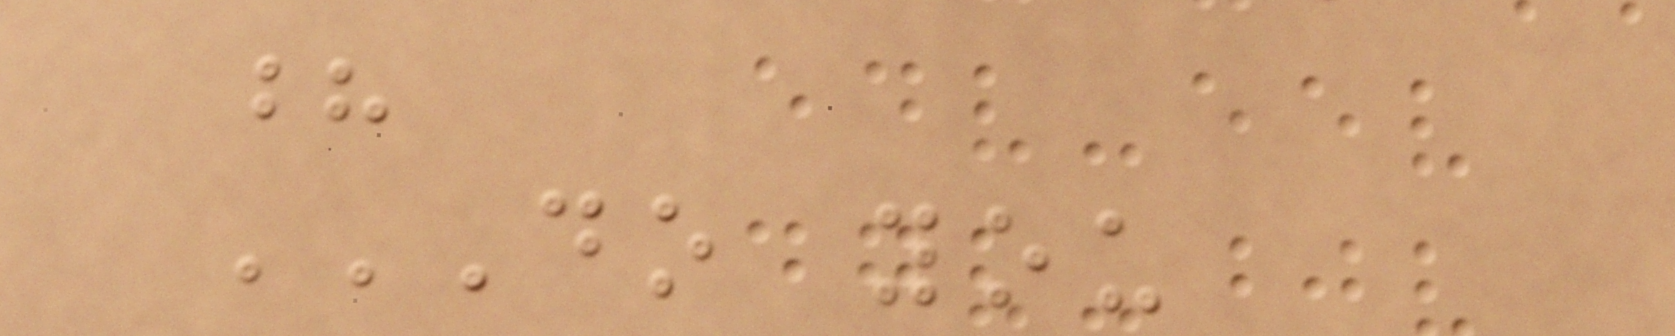?
DO YOU
